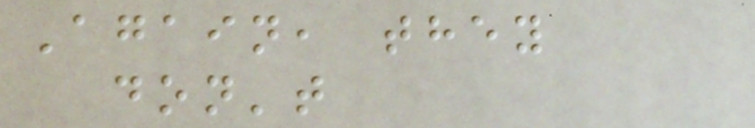Again, they
don't
